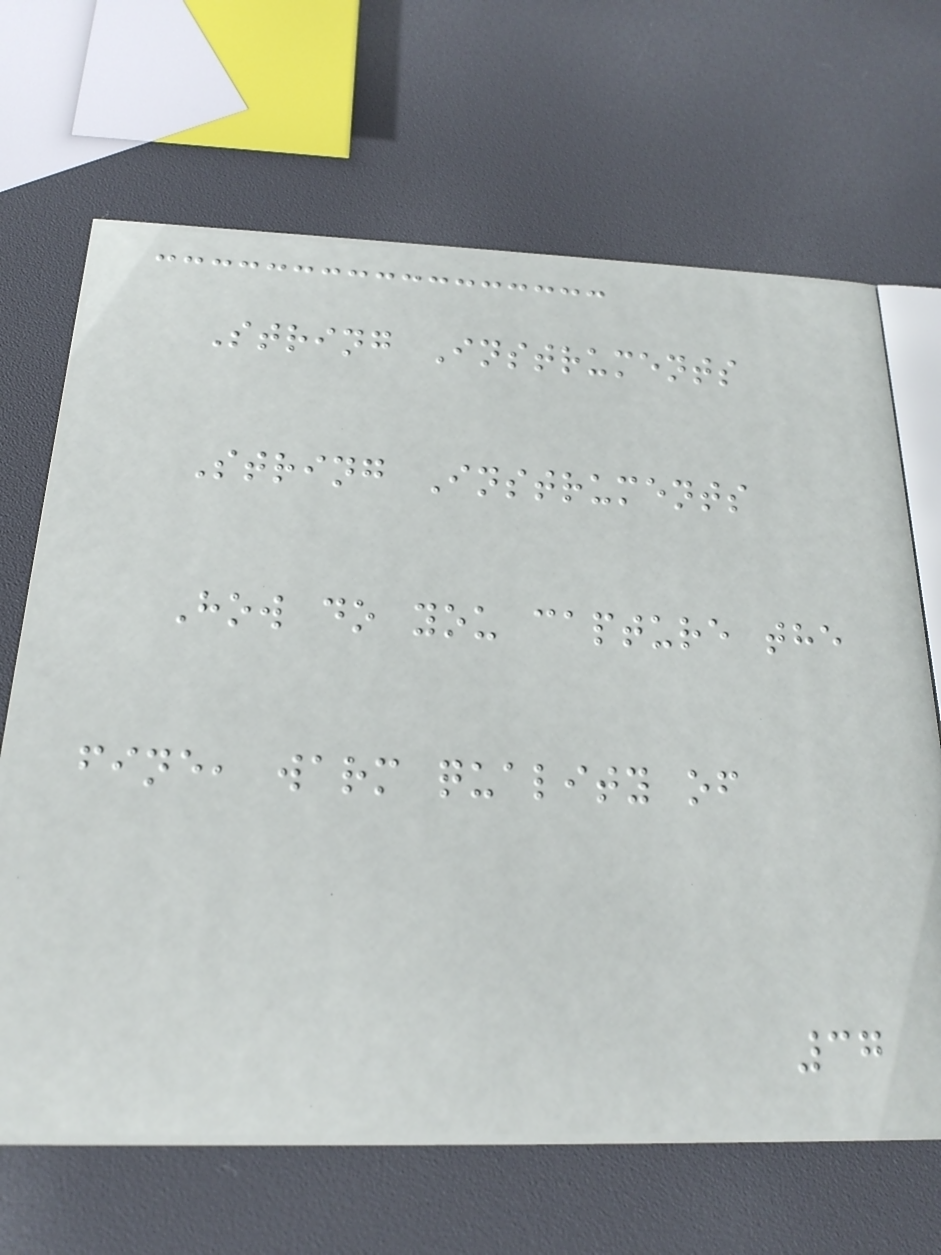String Instruments
String Instruments
How do you capture the
fine, warm quality of
37
